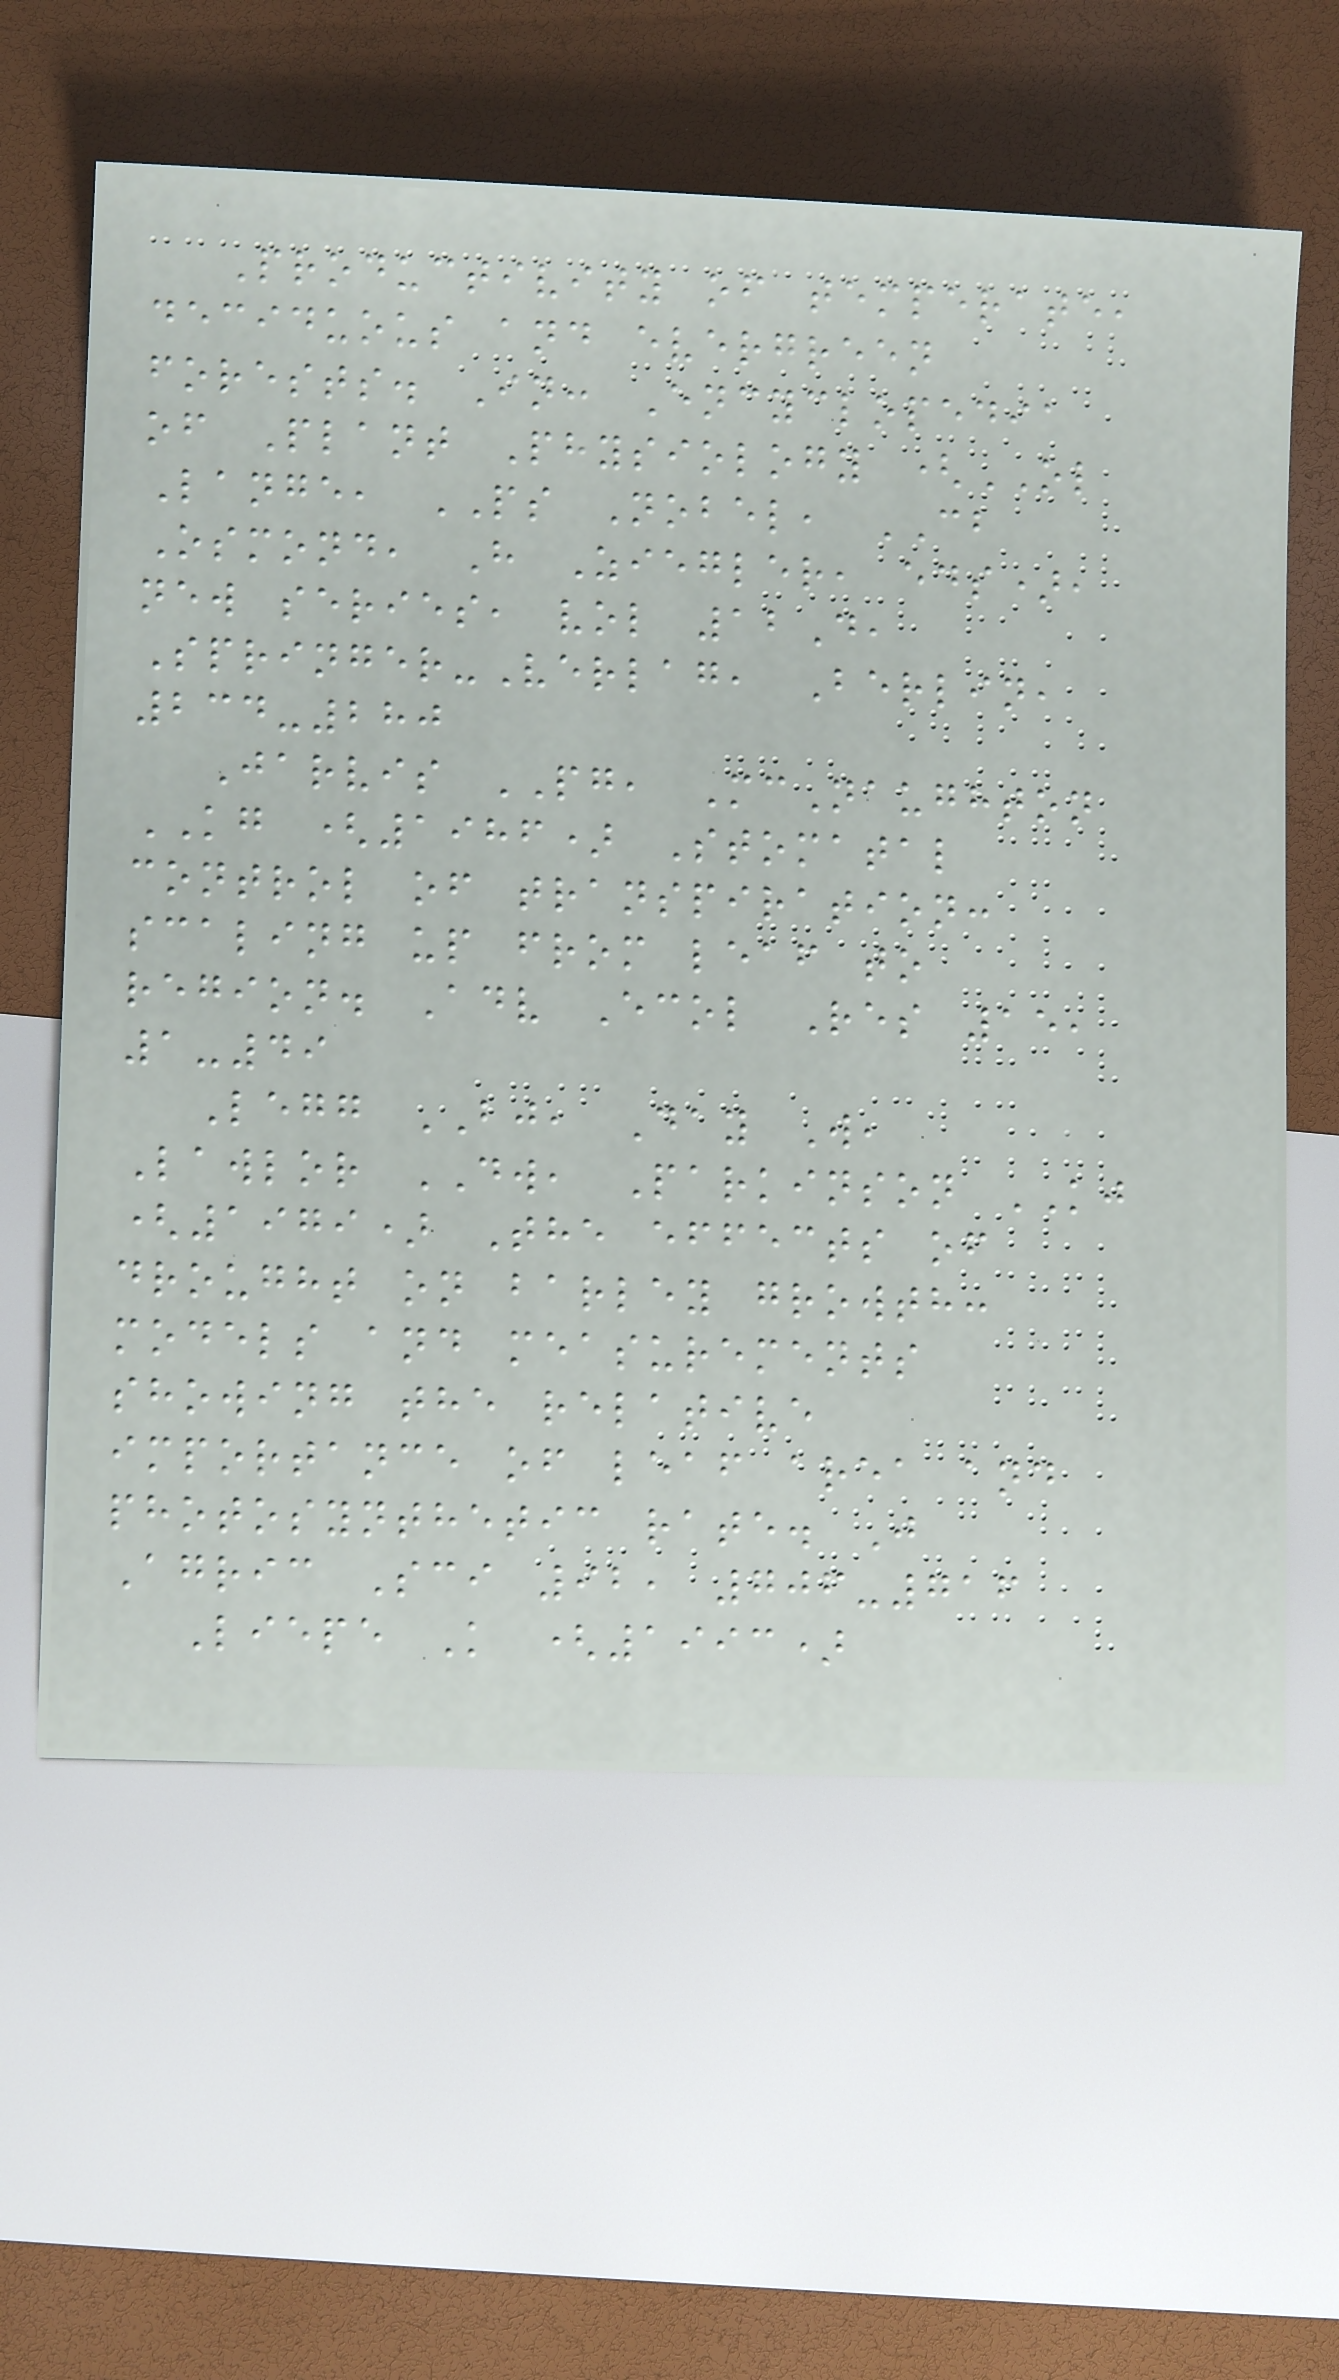Productivity of temperate,
deciduous and evergreen
forests. In: Encyclopedia
of Plant Physiology (OL
Lange, PS Nobel, CB
Osmond, H Ziegler, eds),
new series, vol 12D,
Springer-Verlag, Berlin,
234-280
Jarvis PG, McNaughton
KG (1986) Stomatal
control of transpiration:
scaling up from leaf to
region. Adv Ecol Res 15,
1-49
Legg BJ, Day W,
Lawlor DW, Parkinson KJ
(1979) The effects of
drought on barley growth:
models and measurements
showing the relative
importance of leaf area and
photosynthetic rate. J
Agric Sci 92, 706-716
Liepe K (1993)
